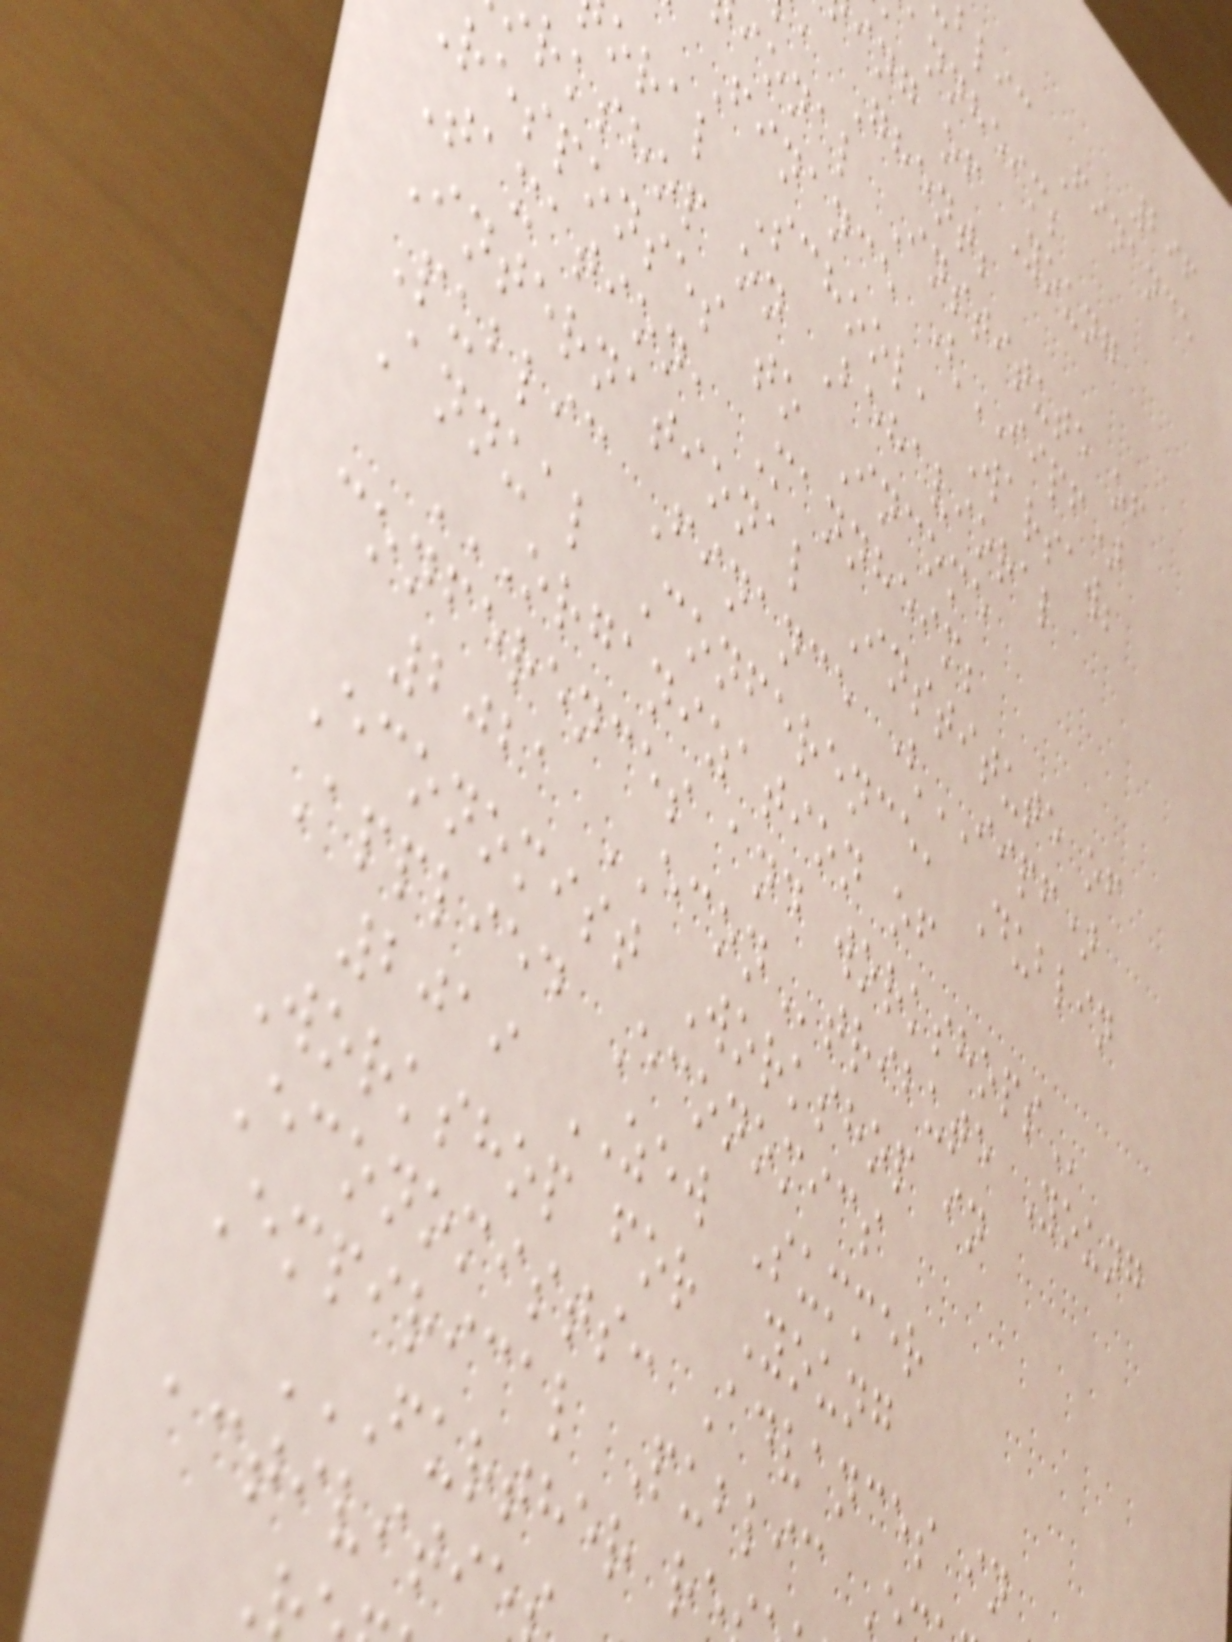296
blic Finance
annheim;
ing of Young
, Ghent;
ional Institute of
Finance (IIPF)
oral School, Warsaw;
rkshop on Behavioral
responses to Income
Taxation, Mannheim;
International Institute of
Public Finance (IIPF)
Annual Conference, Dublin
ORGANIZATION OF
conferences and
2021 ECONtribute Young
Economist Workshop in
Applied Economics
2019 ZEW Summer
Workshop for Young
Economists: Advances in
Empirical Public
